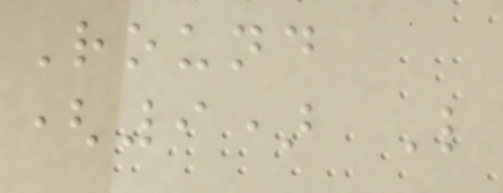Round
(9) L
